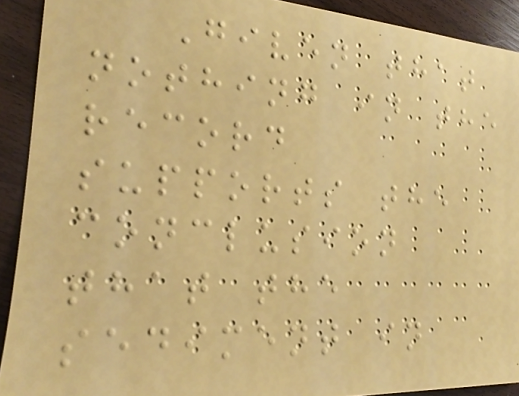Given that
nothing in the
record
supports the
conclusion
that the
sediment in
